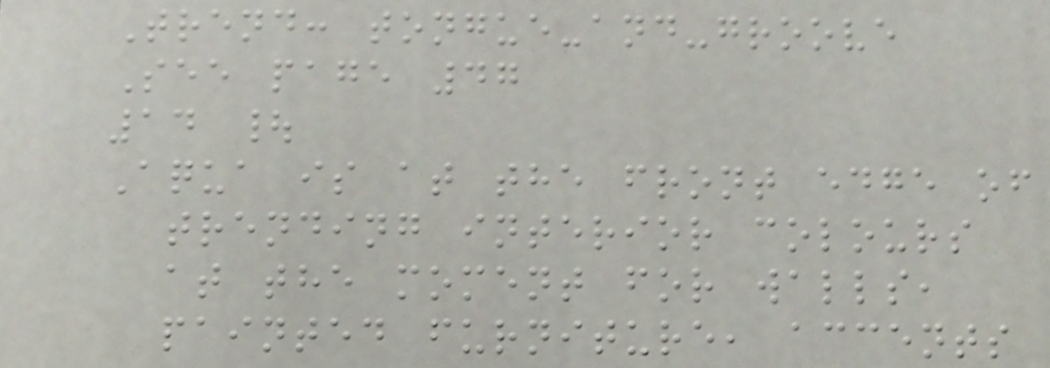Trend: tongue-and-groove
See page 47
14 |
Aqua is at the front edge of
trending interior colours
at the moment for walls,
painted furniture, accents
